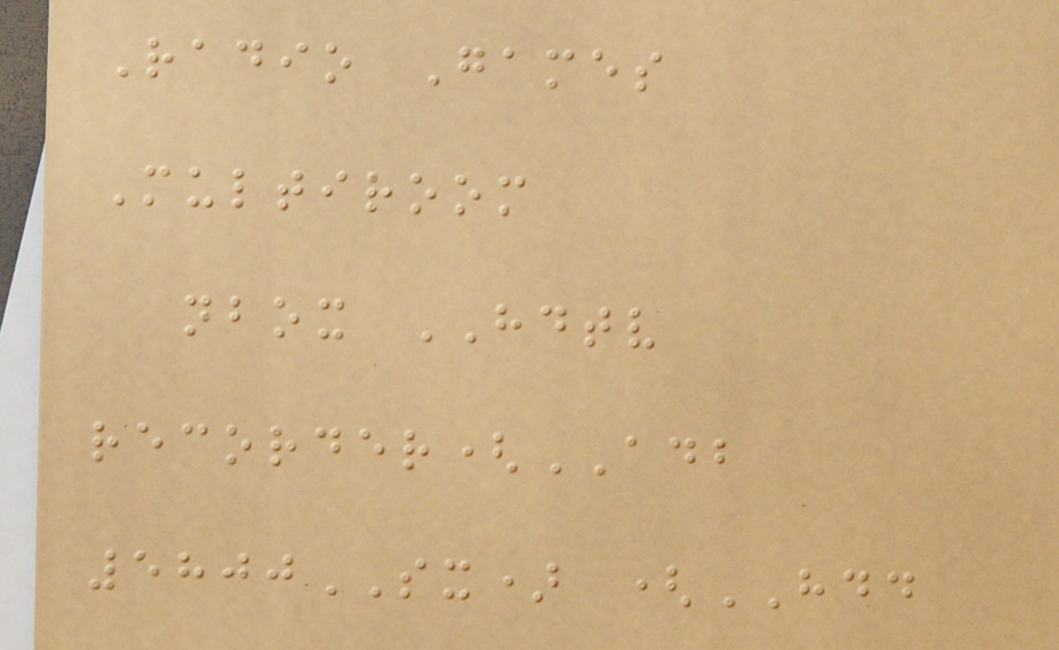Radio Games
Multiroom
nbox HDTV
recorder(ADB
5800SX) (HDD
